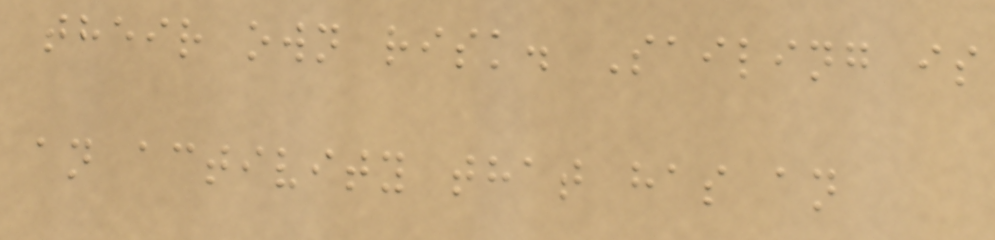their own risk. Sailing is
an activity that has an
